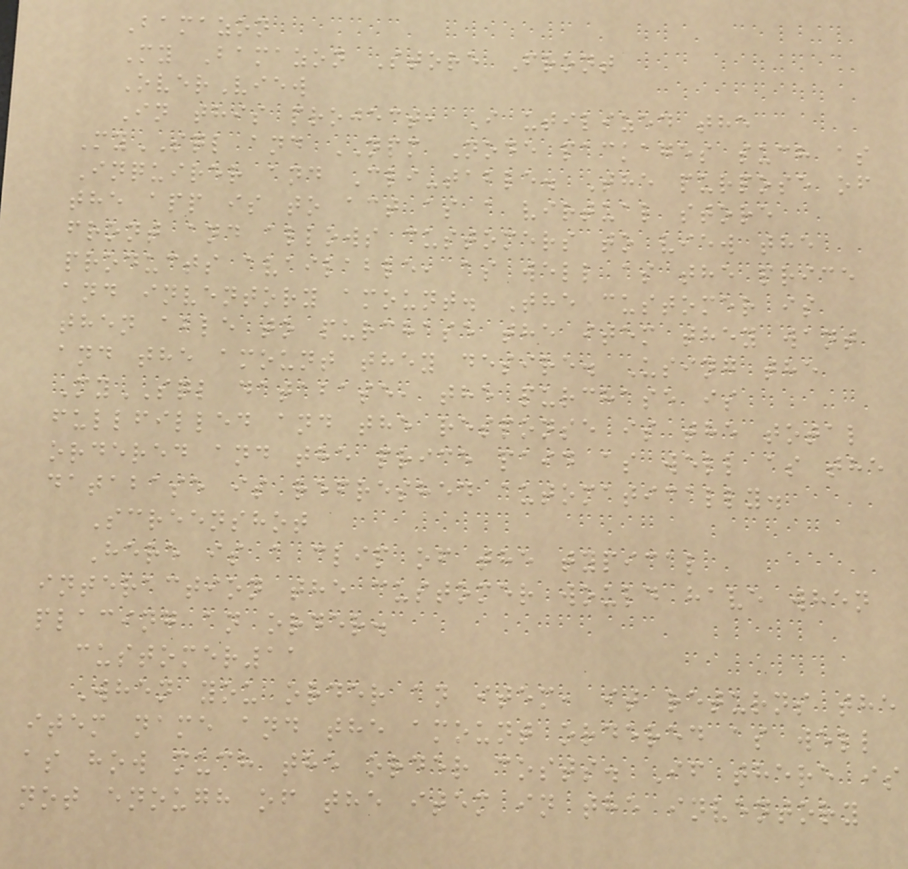Bamazon
My Bamazon Store Front
OverView
In this project, I utilized the
MySQL and NPM Node packages such as
Inquirer and Cli-table. The purpose of
the app is to act as a virtual store
front and allows customers to view the
products available, as well as the price
and inventory amount. The customer is
then able to purchase the item they want
and the amount they desire. Using the
MySQL database, the purchase is
fullfilled and the response is the total
ordered and the price paid as well as the
database is refreshed automatically.
Screenshot
Here is a clip of the typical
interaction the customer would have when
placing an order.
customer11
When you order an item, it returns the
item name and the amount ordered as well
as how much the order costs. If there is
not enough of the item in the inventory
